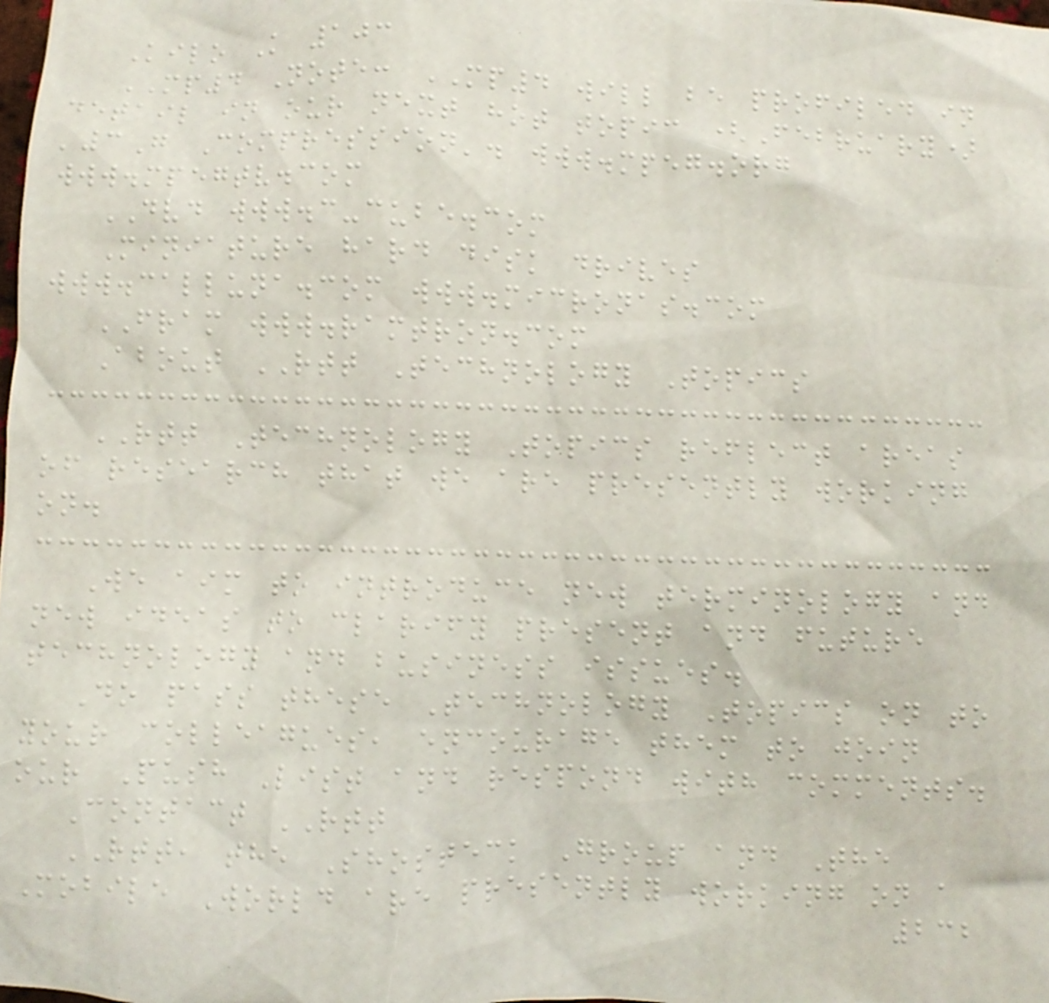Kilo K 103
MP4 Note: MP4 will be profiled in
detail in our next hot topic (February)
'3G Compression'. www.mpeg.org
www.mpegtv.com
DVD www.c-cube.com
Miniature hard disk drives
www.calluna.com www.micronas.com
FRAM www.ramtron.com
About RTT Technology Topics
RTT Technology Topics reflect areas
of research that we are presently working
on.
We aim to introduce new terminology and
new ideas to clarify present and future
technology and business issues.
Do pass these Technology Topics on to
your colleagues, encourage them to join
our Push List and respond with comments.
Contact RTT
RTT, the Shosteck Group and The
Mobile World are presently working on a
232
